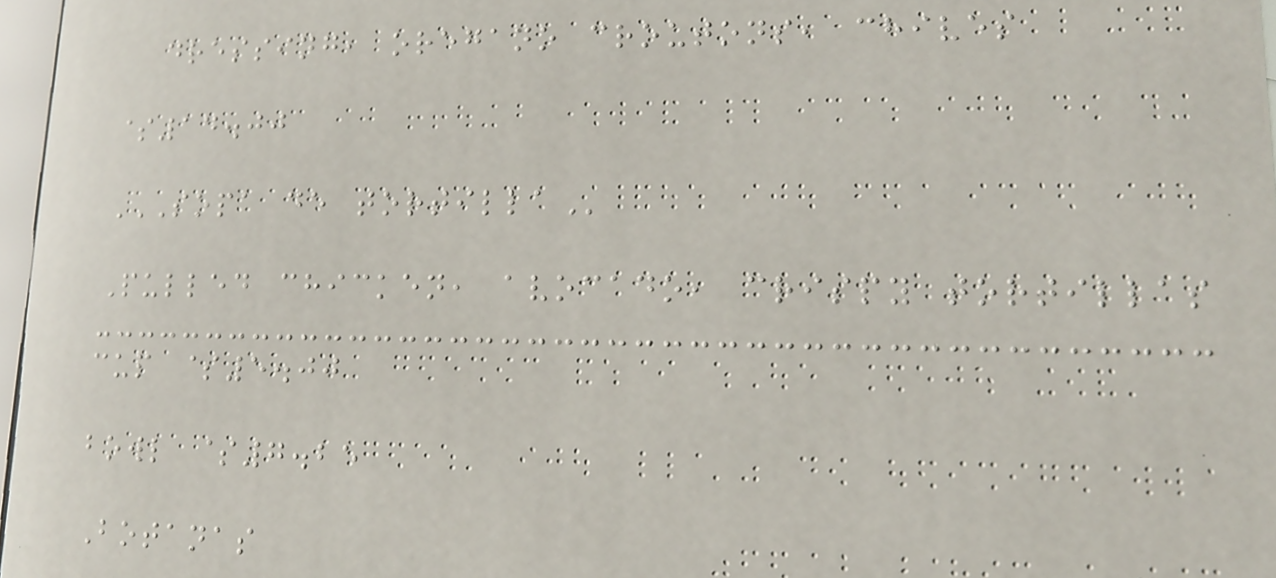dressing, oregano croutons, chives
$14.00
SOPA DE TORTILLA
Pulled chicken, avocado, crispy tortillas
cup $5.00
bowl $7.25
Botanas
